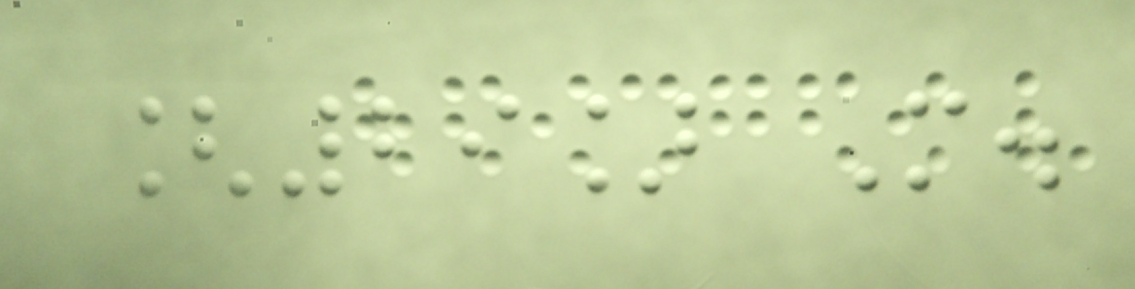[29] M.
